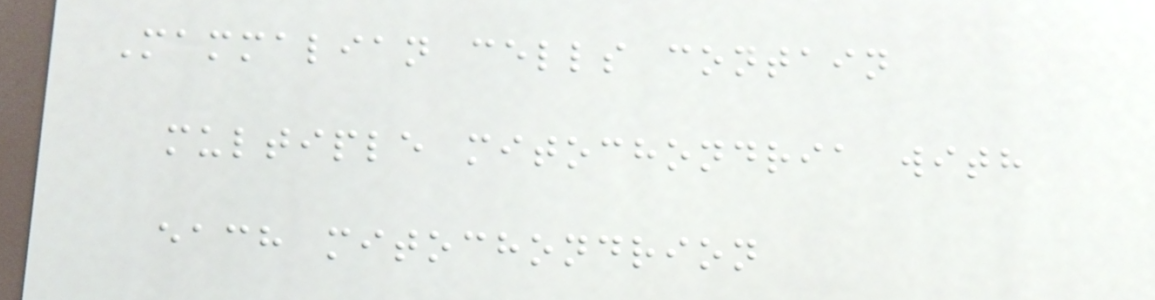Mammalian cells contain
multiple mitochondria with
each mitochondrion
